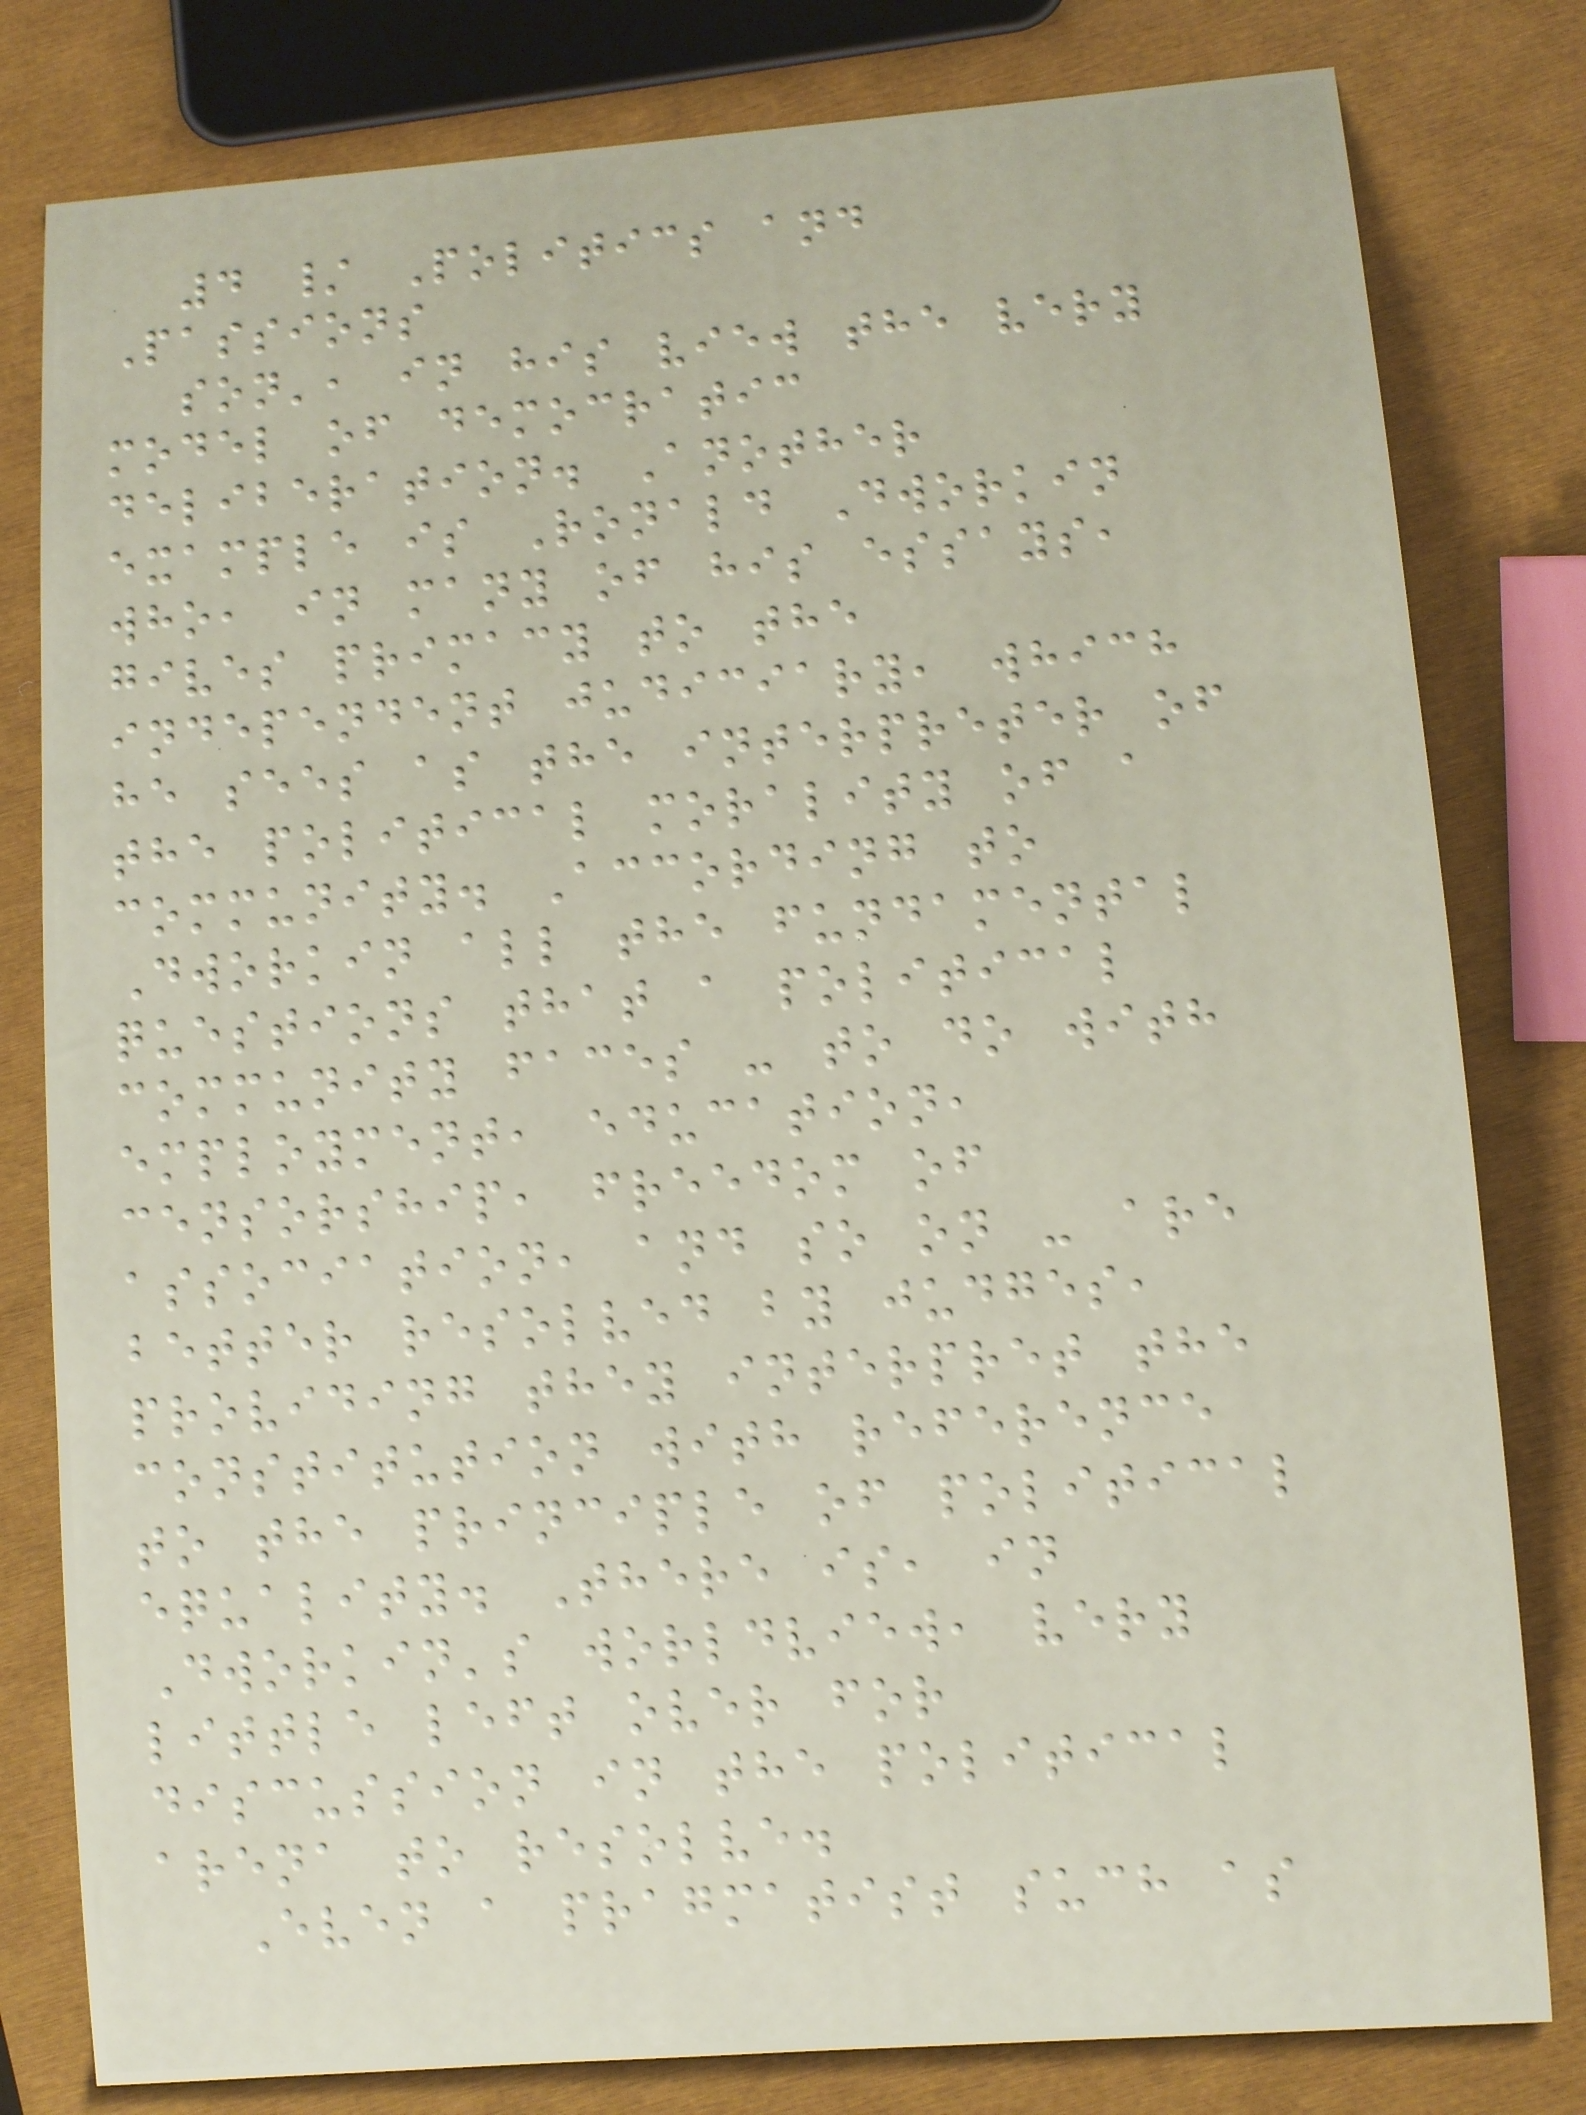4 / Politics and
Passions
son', in his view the very
model of democratic
deliberation. Another
example is Ronald Dworkin
who, in many of his essays,
gives primacy to the
independent judiciary, which
he sees as the interpreter of
the political morality of a
community. According to
Dworkin all the fundamental
questions that a political
community faces - to do with
employment, education,
censorship, freedom of
association, and so on - are
better resolved by judges,
providing they interpret the
constitution with reference
to the principle of political
equality. There is, in
Dworkin's worldview, very
little left over for
discussion in the political
arena to resolve.
Even a pragmatist such as
